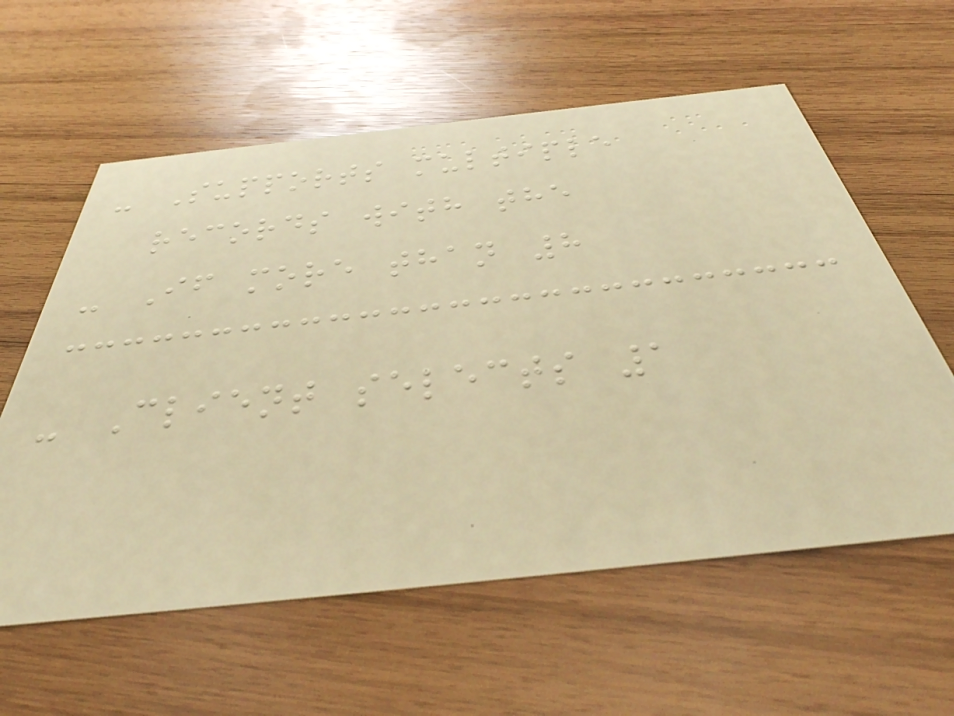- Supports multiple
records with the
- If more than 8
- Client selects 1
